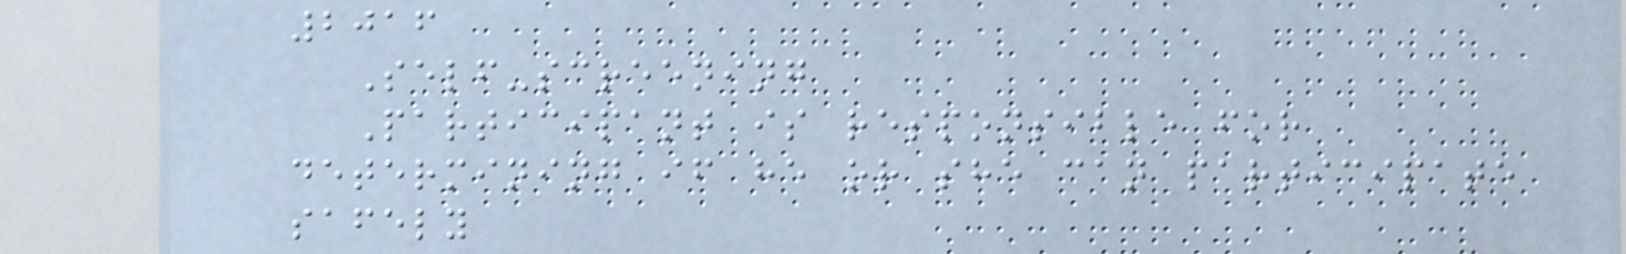2016
Self-screening
Participant is responsible for
determining if he or she can participate
safely
